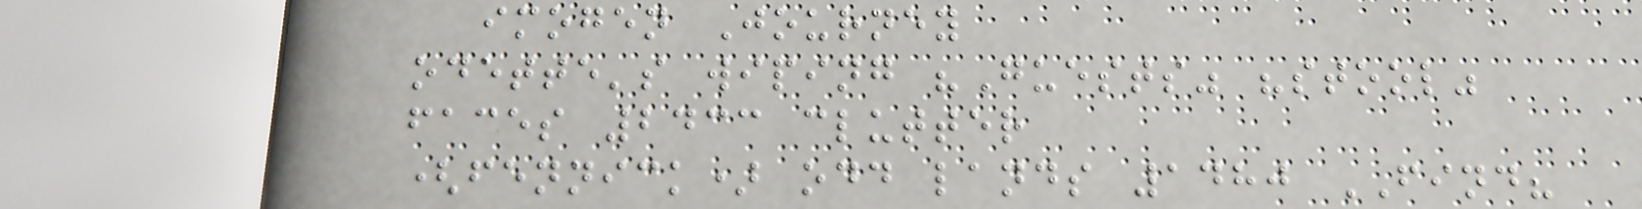imogen Journey
odette's wiping "Guests" "stool"
faces 2433 clutter
(fennick) odd lands 1480 FIND?
